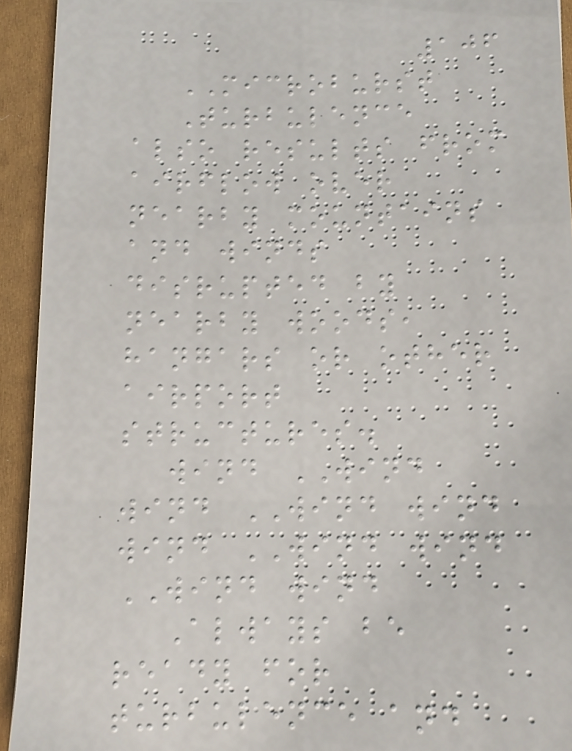106
MICROBURST
Turbulence
also results from
airflow over
nearby mountains
and winds
disrupted by
nearby woods,
hangars or other
airport
structures.
wind WIND
wind WIND wind
wind WIND wind
WIND wind
Always be
ready for
turbulence and
